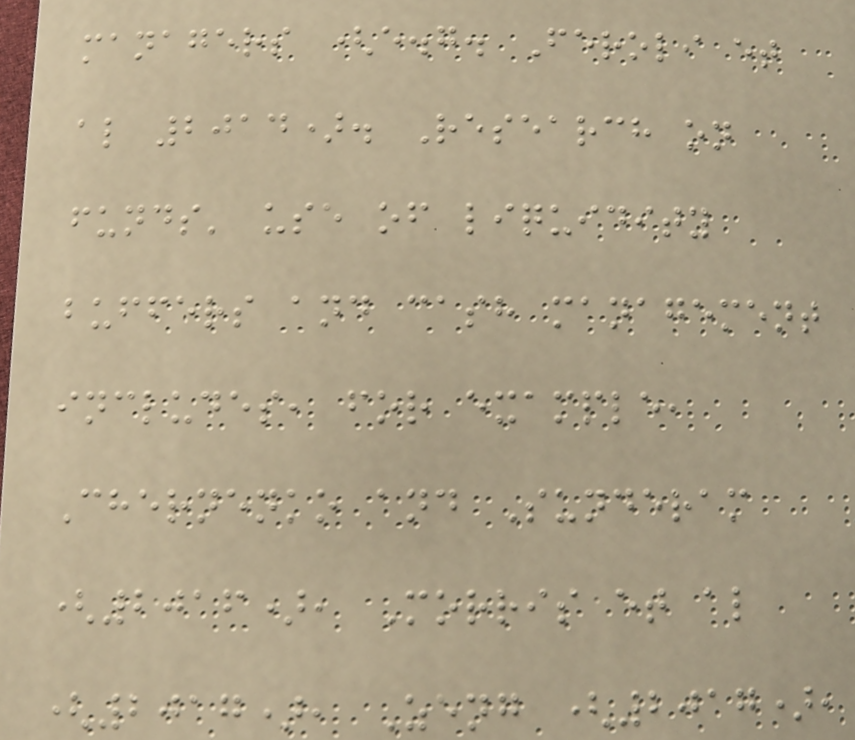managers (e.g. Feroli et
al 2014). Research on
funds' use of liquidity
buffers and cash management
includes, for example,
Chernenko and Sunderam
(2016), Morris et al
(2017), Zeng (2017),
